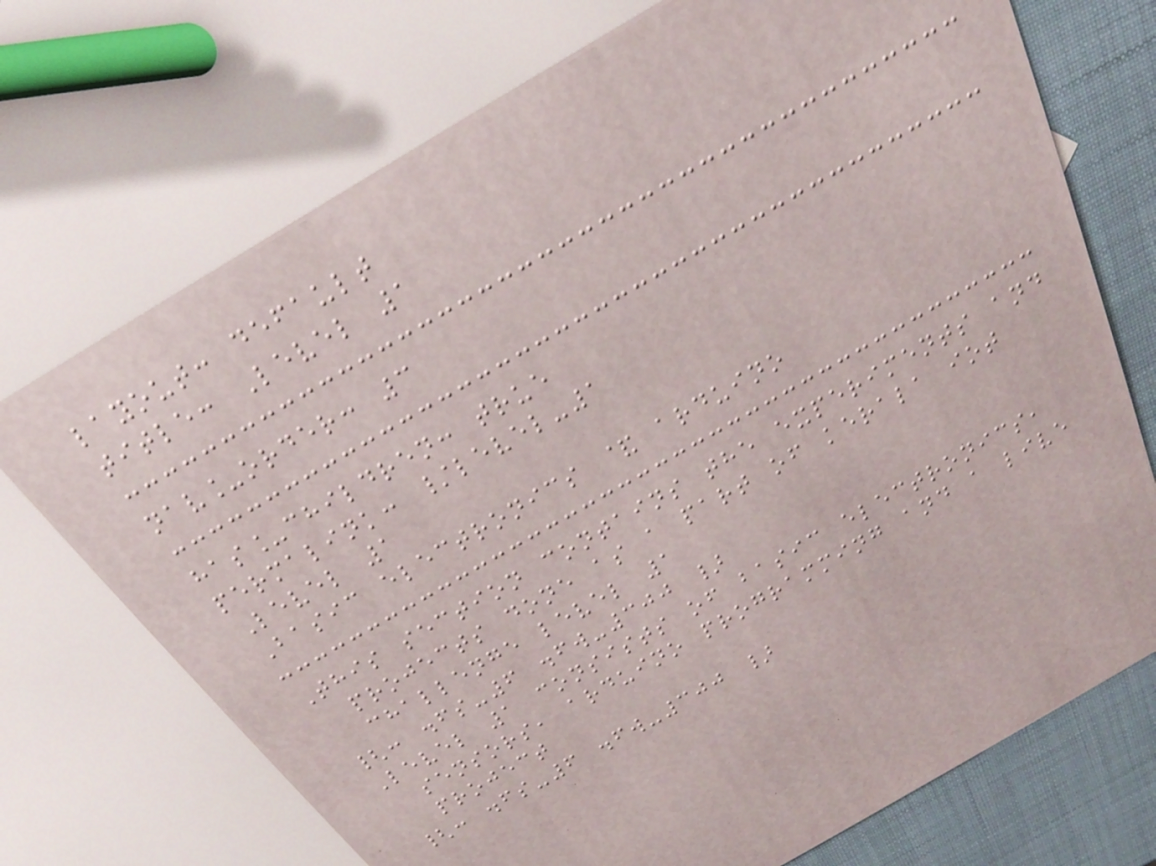layout: default
title: Level 1
nav_order: 3
has_children: true
permalink: /level-1
Level 1
Basic electronics & arduino
This section contains the experiments and
projects done as a part of kerala iot
challenge level 1
{: .fs-6 .fw-300 }
Level 1 consists of basic electronics,
sensors, arduino programming and a live
project
{: .fs-6 .fw-300 }
